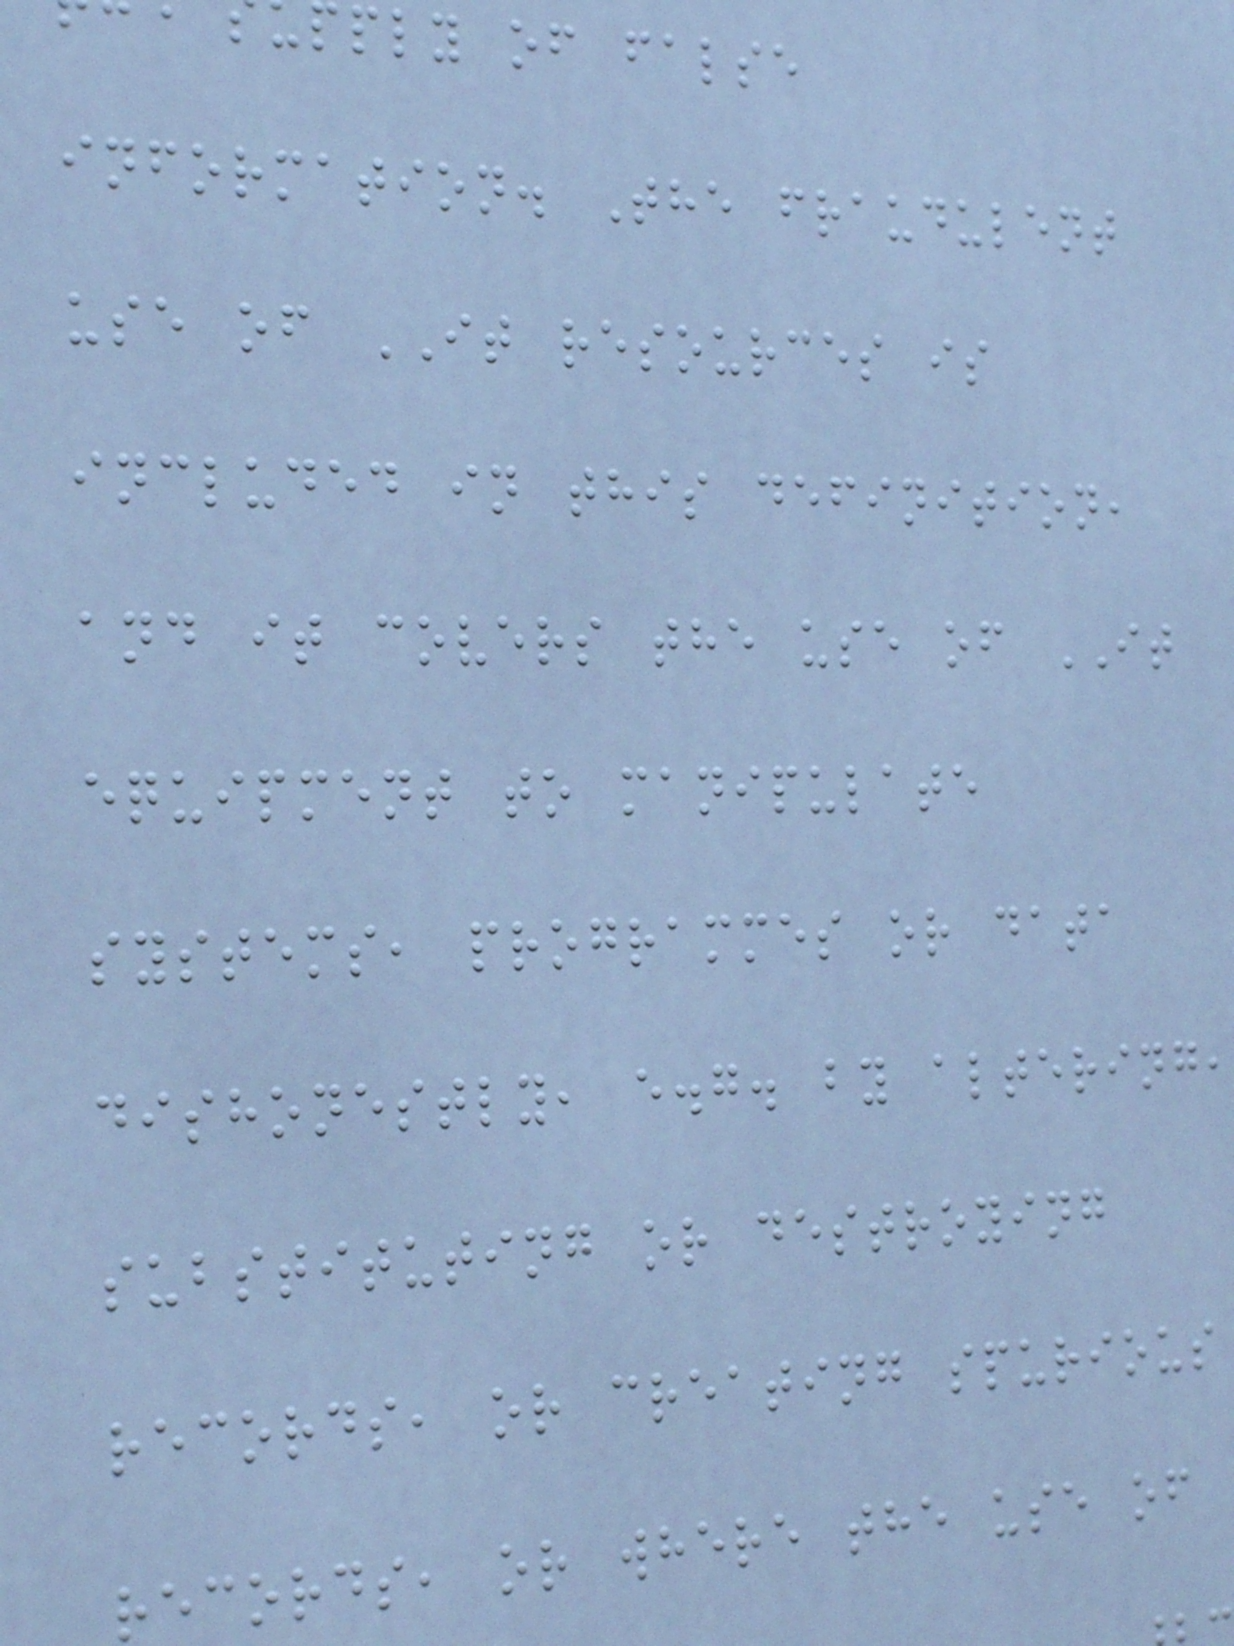pply of false
information. The fraudulent
use of IT resources is
included in this definition,
and it covers the use of IT
equipment to manipulate
systems, programmes or data
dishonestly, e.g. by altering,
substituting or destroying
records, or creating spurious
records, or where the use of
